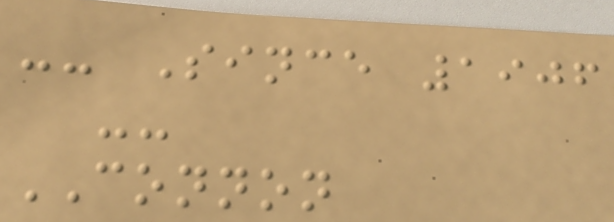-- Since 1906
--
CONNON
